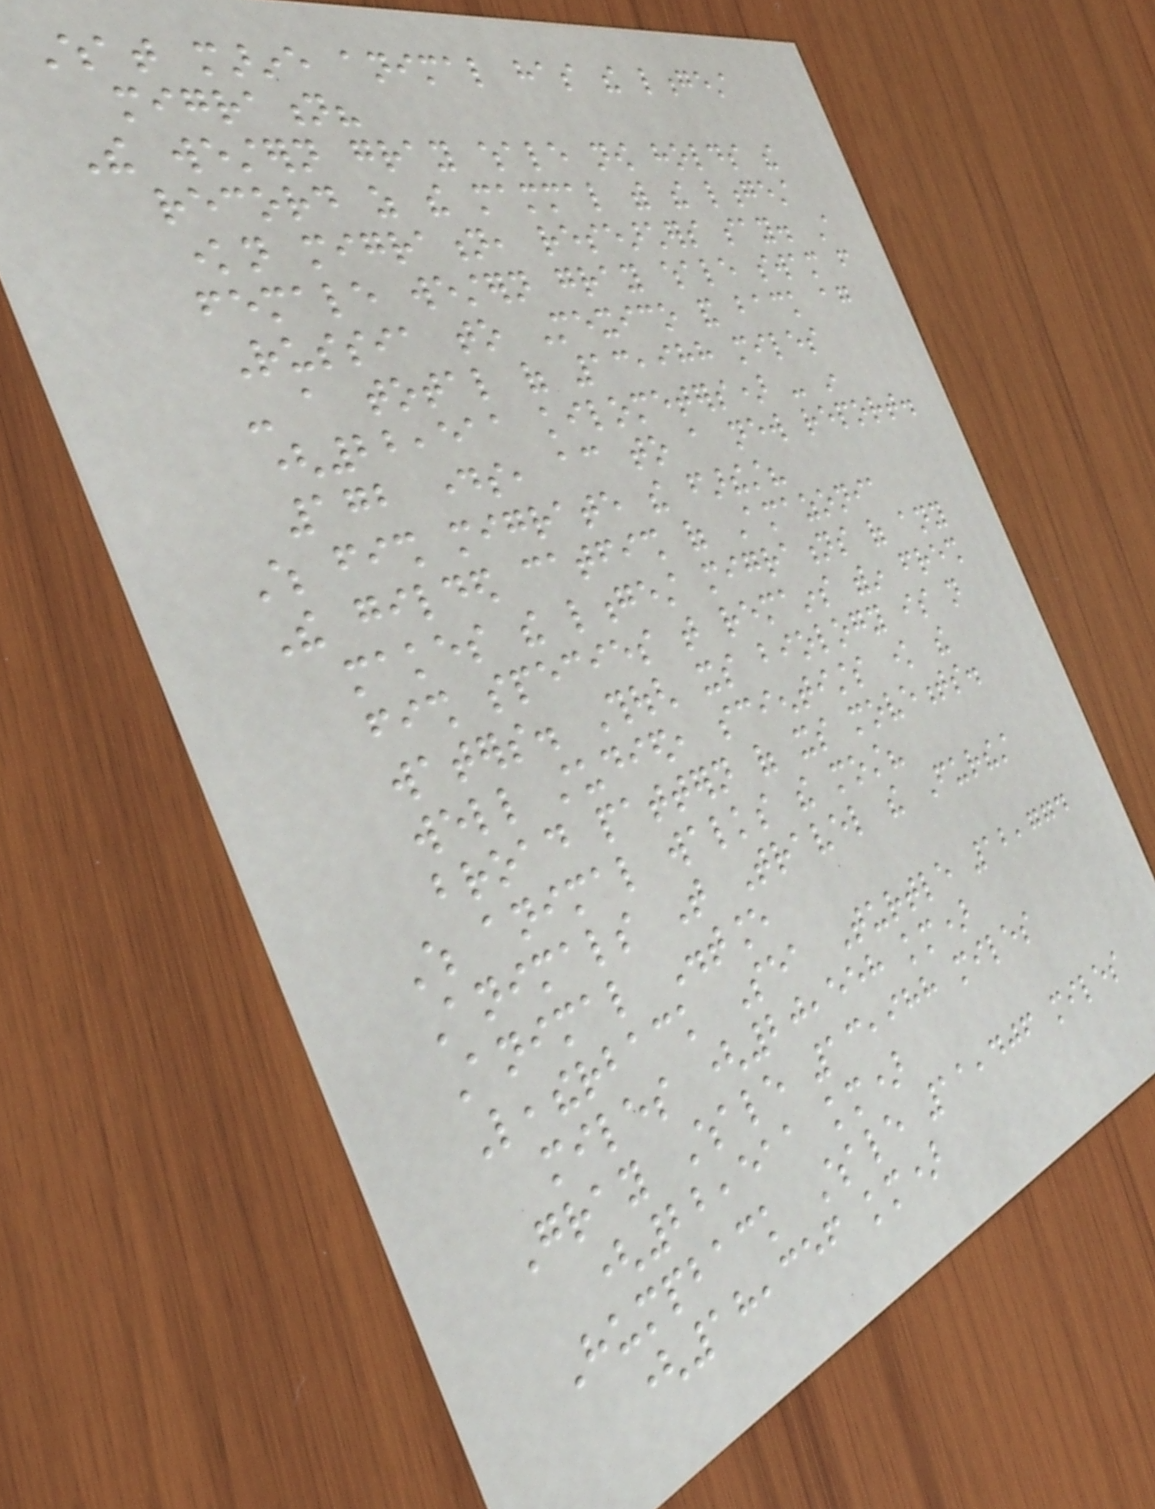What marine animal has the longest
migration?
The western gray whale now holds the
record as the mammal with the longest
known migration, researchers say. A
female western gray whale swam from
Russia to Mexico and back again
- a total of 13,988 miles
(22,511 kilometers) - in
172 days, according to a new report.
Which fish migrate the farthest?
The gilded catfish of Amazonia
makes the longest migrations of any
fish species that remains within fresh
waters. Though its biology is not
well studied, scientists know the
broad pattern of its movements.
Which animal walks the most?
Animals That Travel the Furthest
Animal Distance
Leatherback Sea Turtle 12,774
miles (20,558 km)
Gray Whale 13,988 miles
(22,511 km)
Humpback Whale 11,406 miles
(18,356 km)
